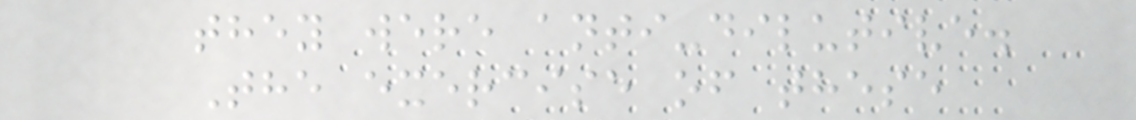they were anti-dilutive.
The exercise of these
